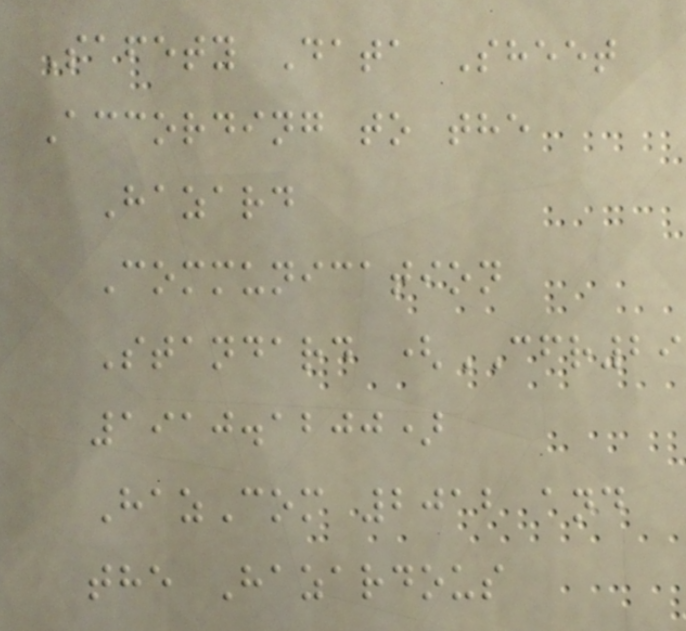Safety Data Sheet
According to the
Hazard
Communication
Standard (CFR29
1910.1200)
HazCom 2012 and
the Hazardous
